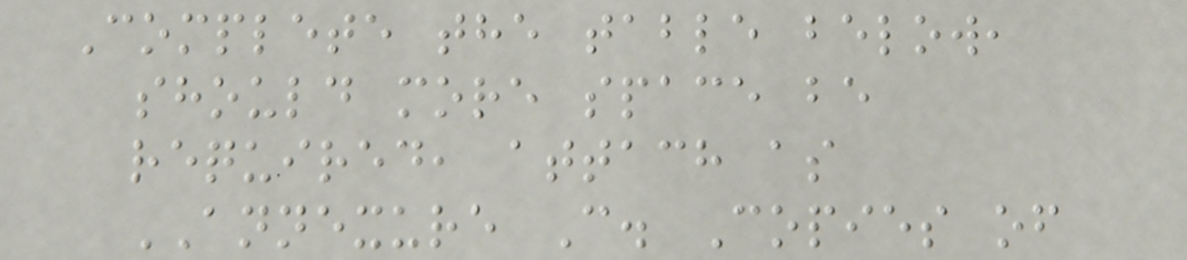Complete the table below,
should more space be
required, attach as
ANNEXURE C. Copies of
